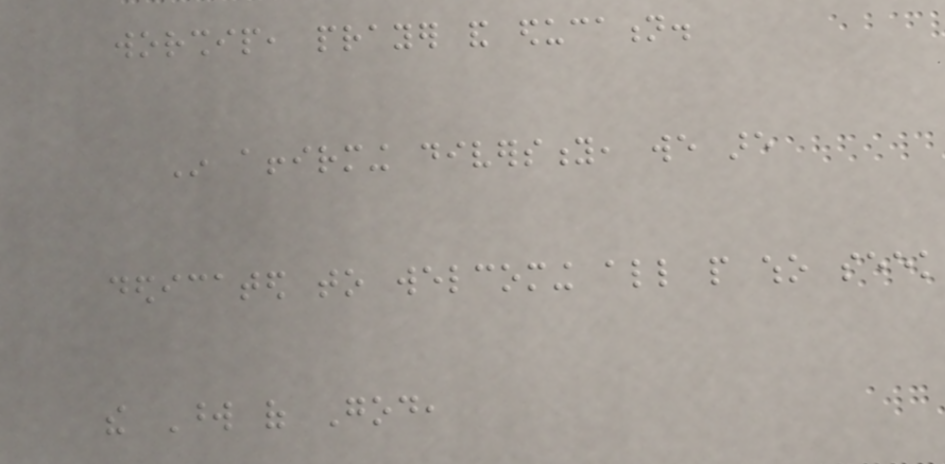worship, prayer and education.
In affirming diversity, we are
dedicated to welcoming all people who seek
the Word of God,
